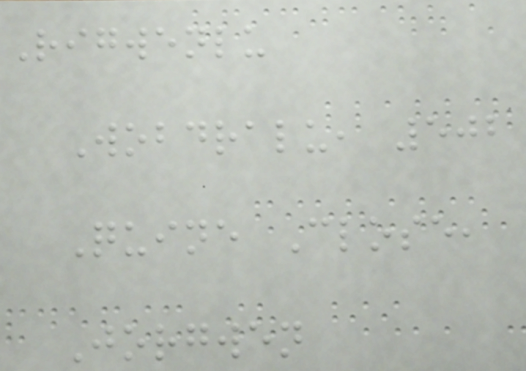Rigwenlu
Wobdralu, 502
Quine Close,
Jorgwen
